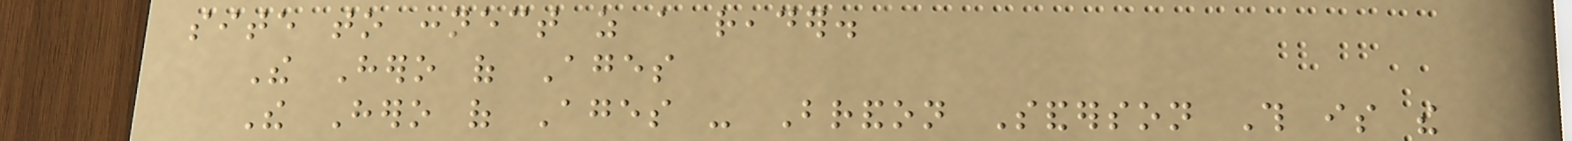site to connect as a reader.
The Hero of Ages
The Hero of Ages - Brandon Sanderson This is the
